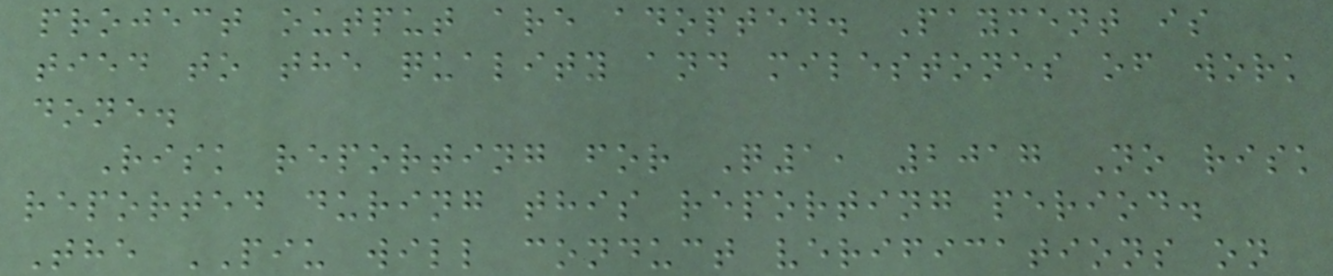project output are adopted. Payment is
tied to the quality and milestones of work
done.
Risk reporting for Q1, 2017 No risk
reported during this reporting period.
The PIU will conduct verifications on
